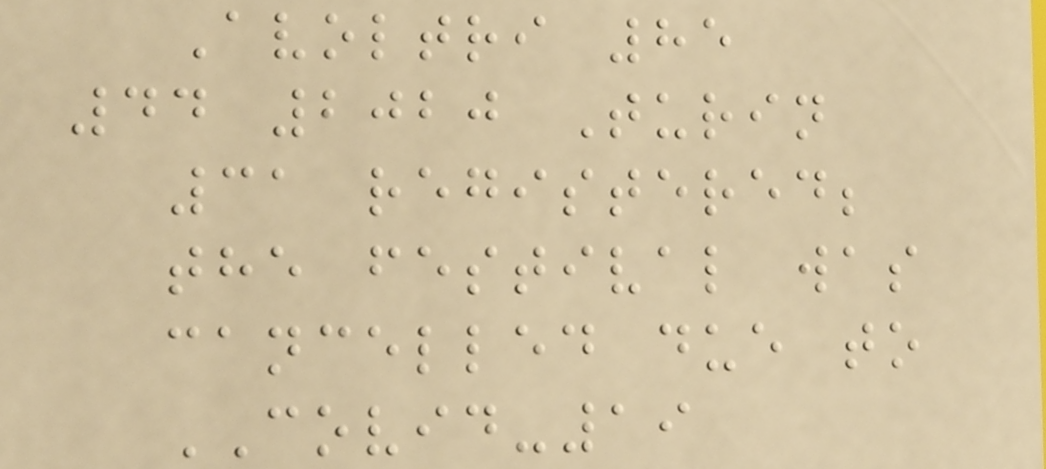Avoltri 85
44 2020 Turin
31 registered;
the festival was
cancelled due to
COVID-19
